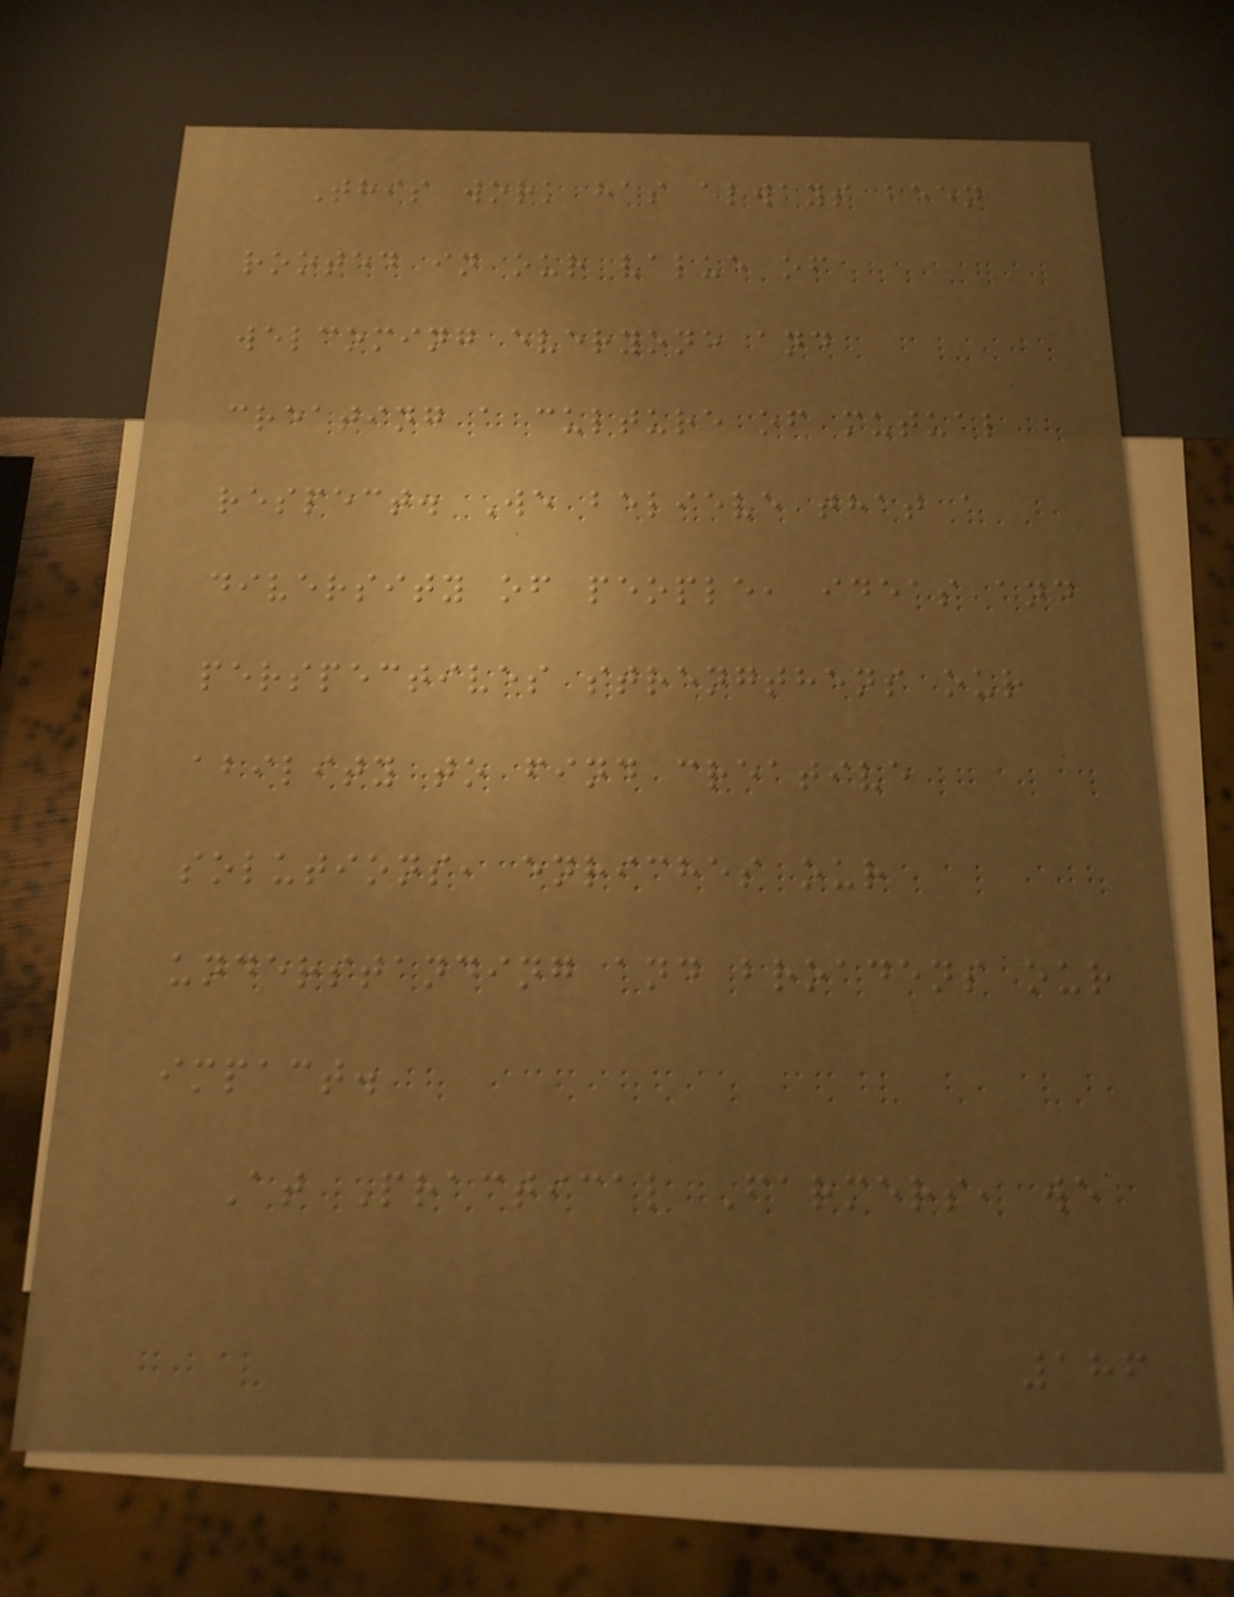This work has always been
rooted in our value of
welcoming everyone and
creating a culture of mutual
respect. We believe that a
diversity of people, ideas and
perspectives strengthens our
ability to find creative
solutions, enriches our
understanding and broadens our
impact.
At Practical Farmers, we
186
